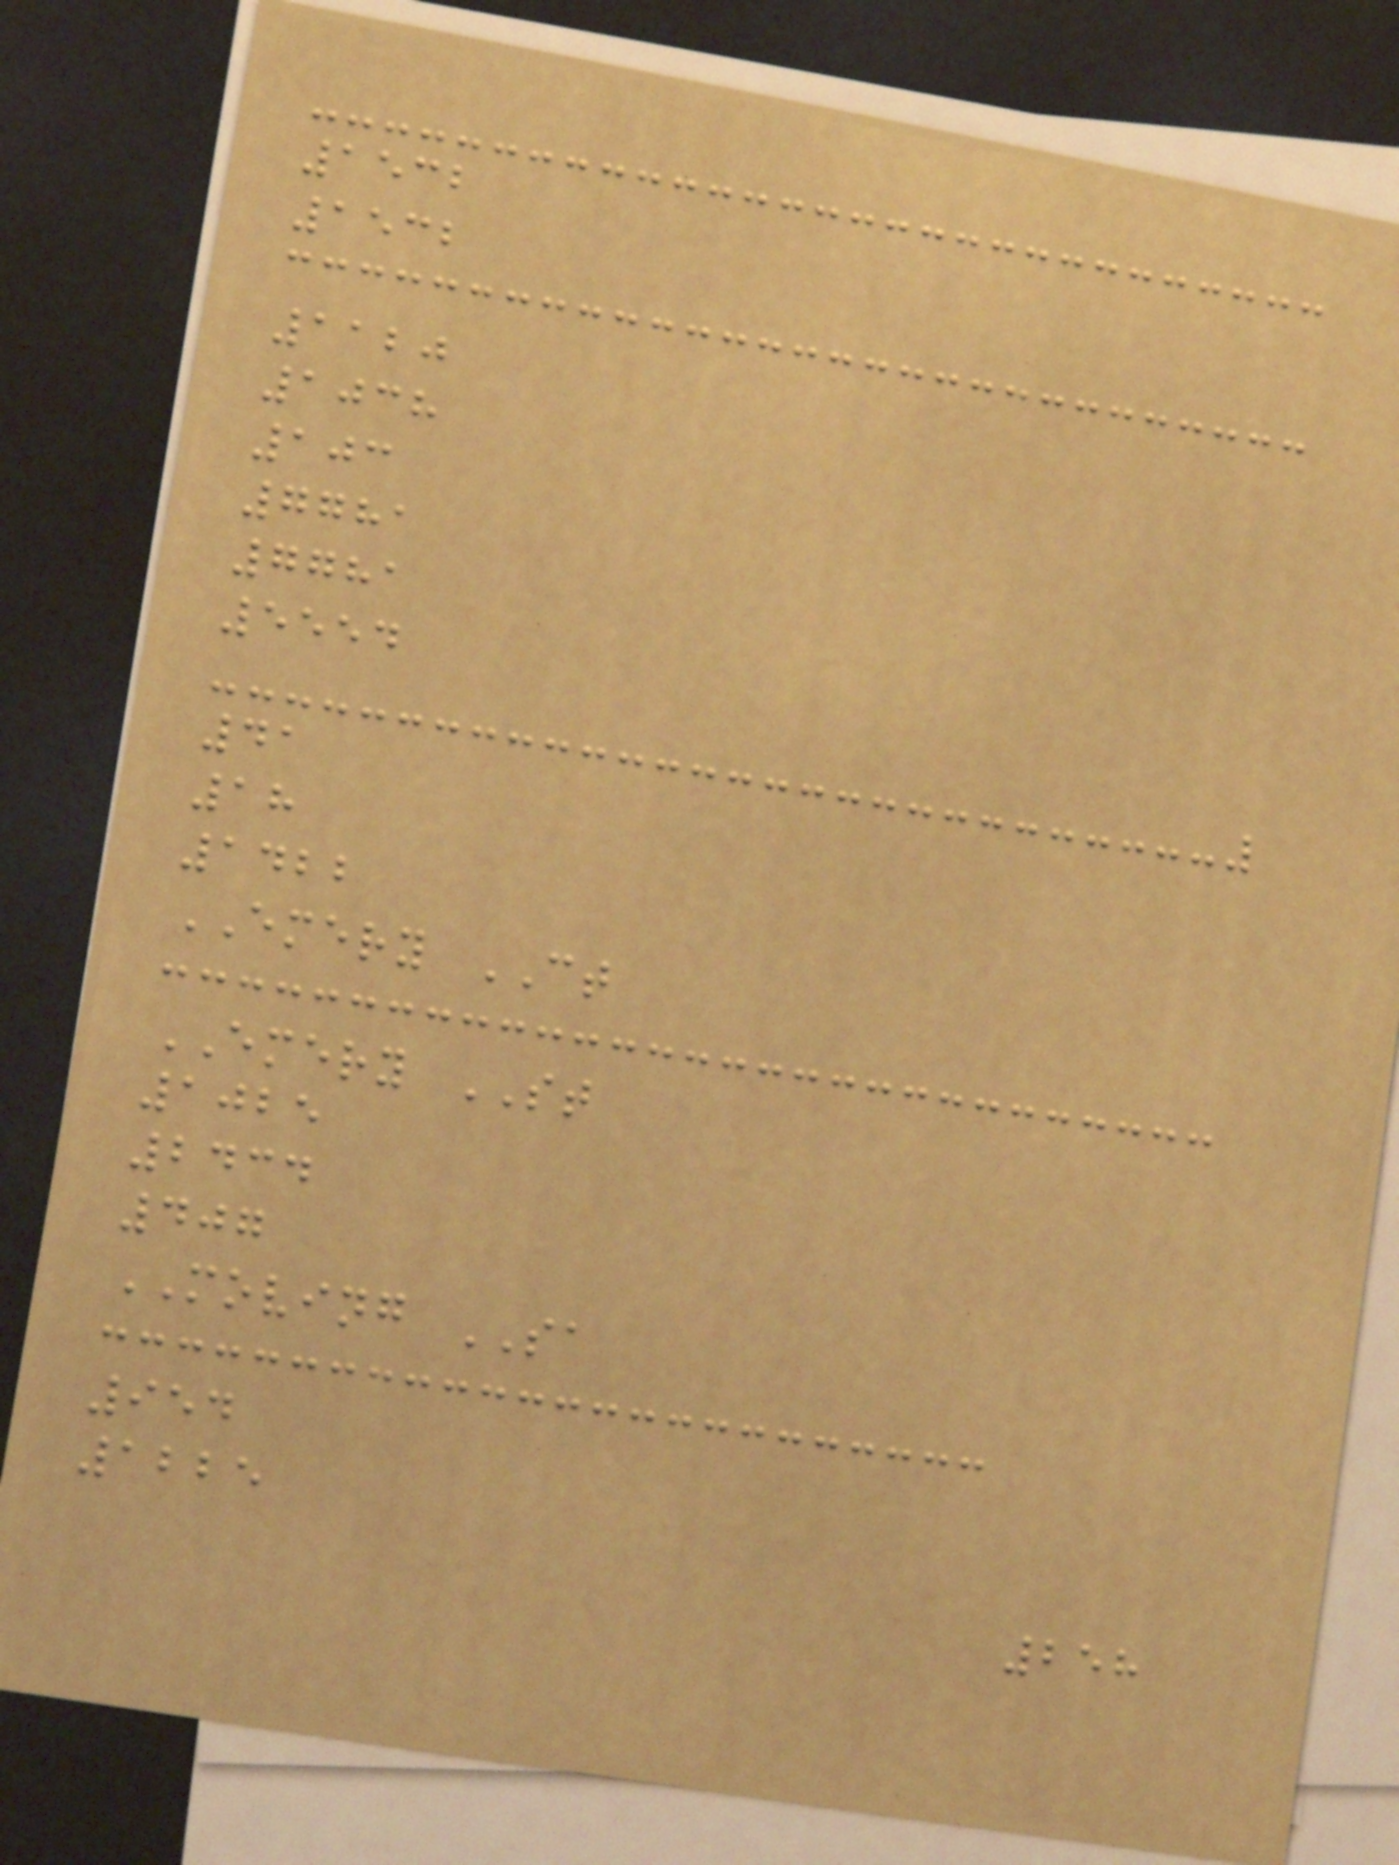1532
1532
1120
1038
103
7781
7781
5554
41
18
1422
EMERY CT
EMERY ST
1025
2434
407
MOVING SA
954
1225
258
